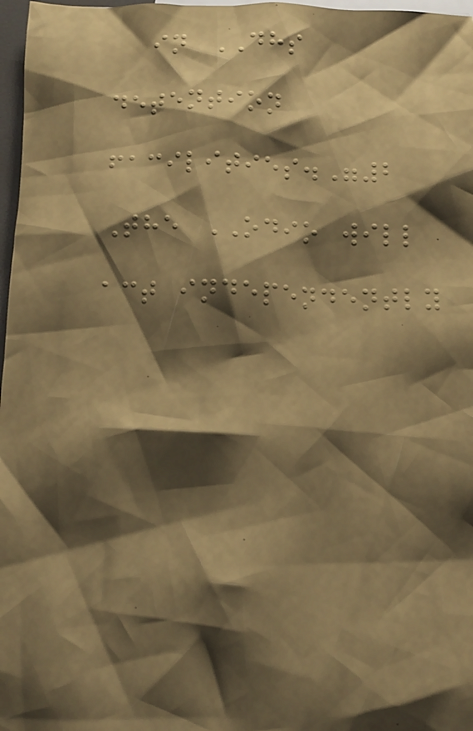in DHS
detention
facilities."2
The ODIO will
act independently
